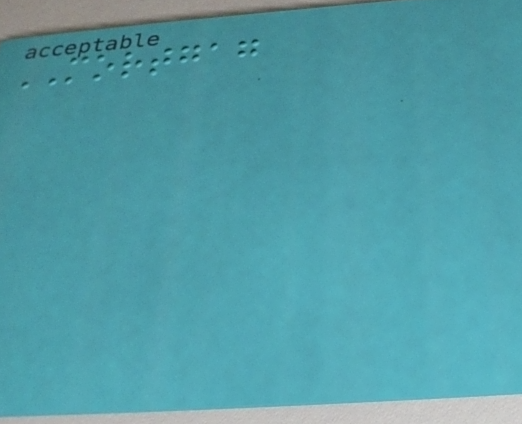MORTGAG
